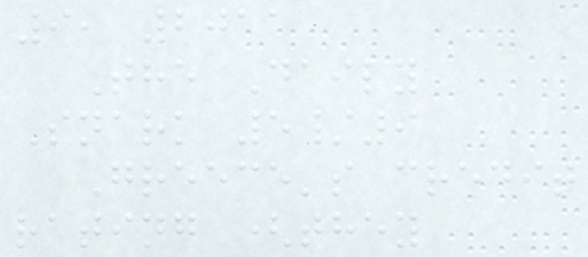9, 2011
The Daily
Snark 5/9
Greece's credit
rating (they
